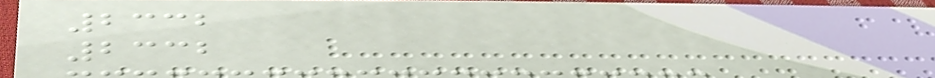2332
2332
